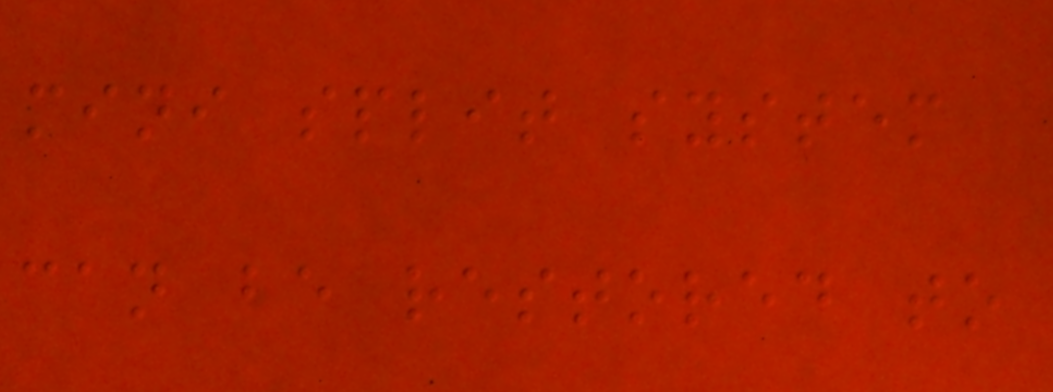mini split system
can be restored to
